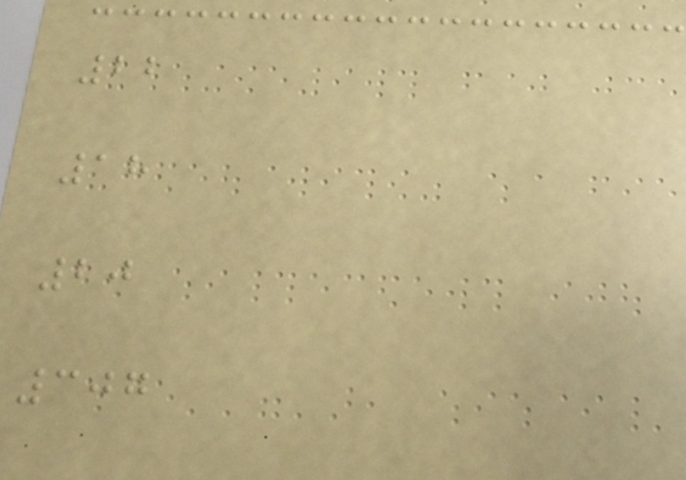22
18
20
307
